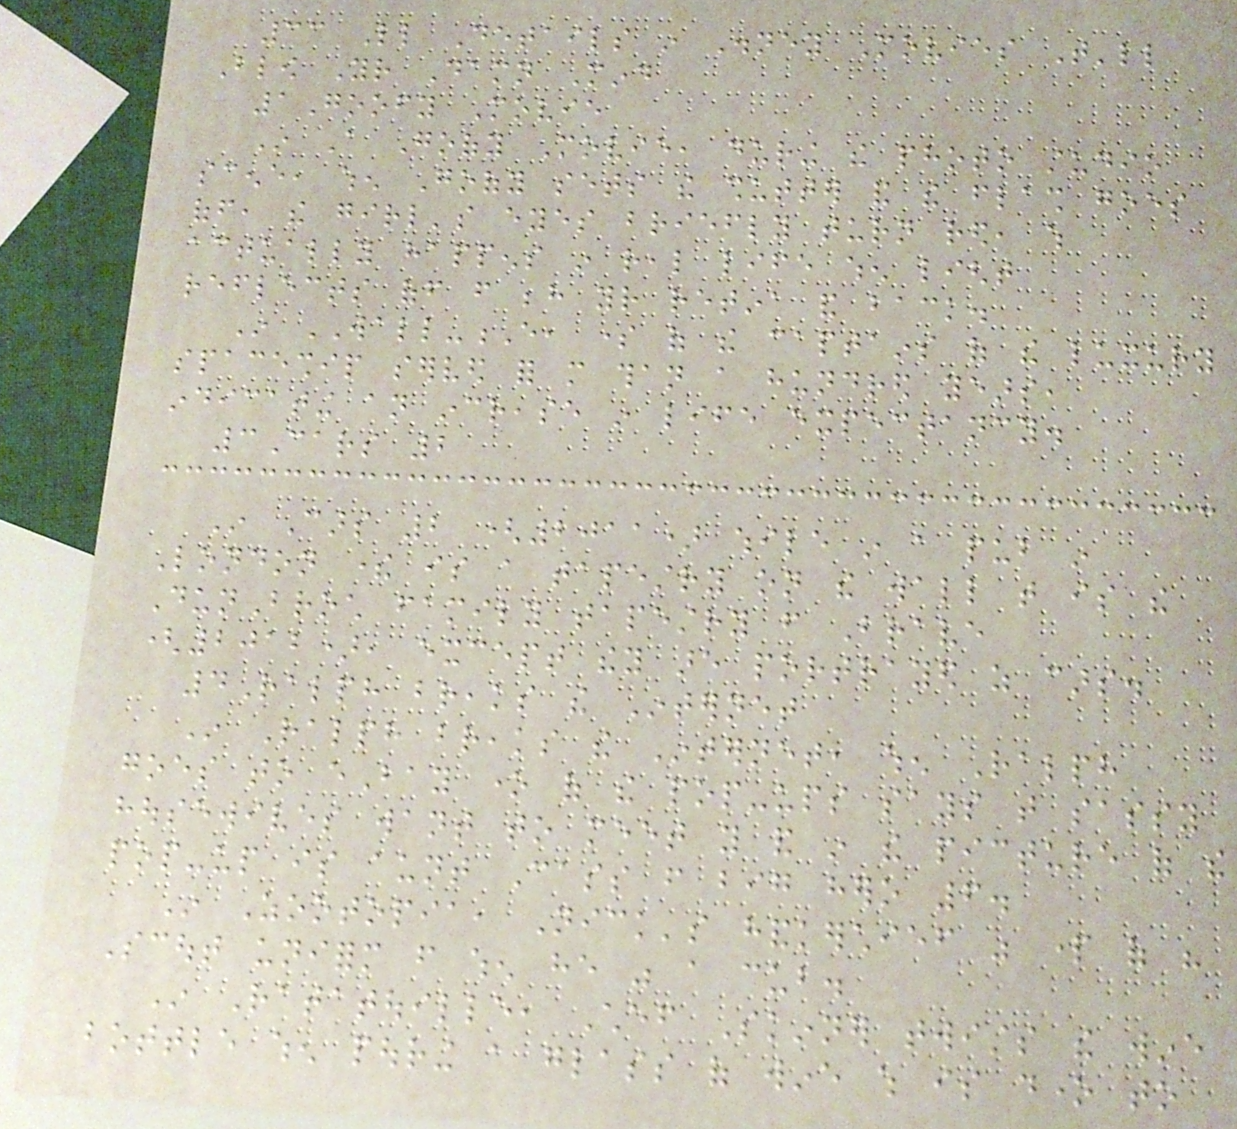33 Little Details in Disney Movies That'll
Blow Your Damn Mind
1Goofy Movie
In A Goofy Movie, during the photo studio
scene, when Goofy sets the shutter and the flash goes
off, the girl's eyes briefly turn red, which
actually happens in real life when light
reflects off from behind your retina and back.
In WALL-E, some of the captains of the luxury
spaceship served for more than a hundred years,
indicating an increase in life expectancy.
3Cars 2
In Cars 2 (2011) while in a pub in
London there is a tapestry on the wall that is the
DunBroch family tapestry from Brave
(2012), except they are portrayed as cars.
4Ralph breaks the Internet
In Ralph breaks the Internet, when Ralph
goes to eBay one of the pop-ups says that sassy
housewives want to meet you and in the picture of the
pop-up is aunt Cass from big hero 6.
In Zootopia, Nick's handkerchief was part of his
Scout uniform from when he was a cub.
In Ratatouille, Chef Skinner twists the wine
bottle when pouring a glass of wine which is done to
